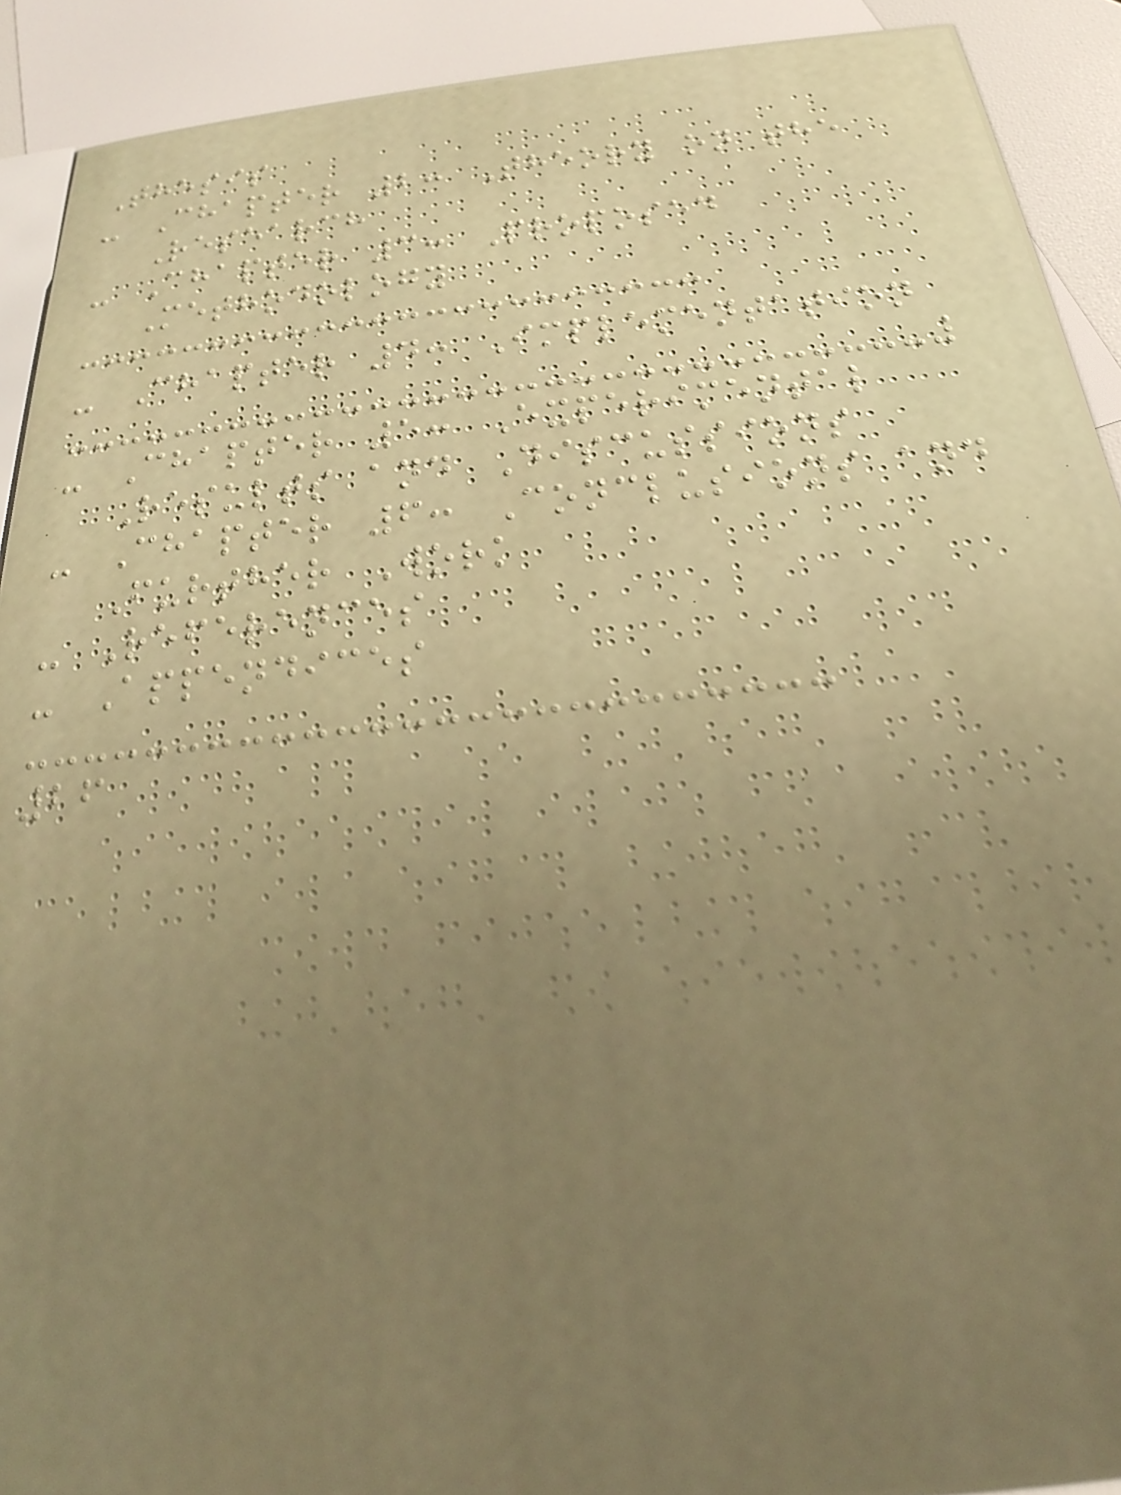Thesis
- Chapter 2: Theory on the
Research
- Chapter 3: Proposed
Methodology
- Chapter 4: Implementation
- Chapter 5: Experimental
Results and Discussions
- Chapter 6: Conclusions and
Further Work
- References
- Appendices
26
